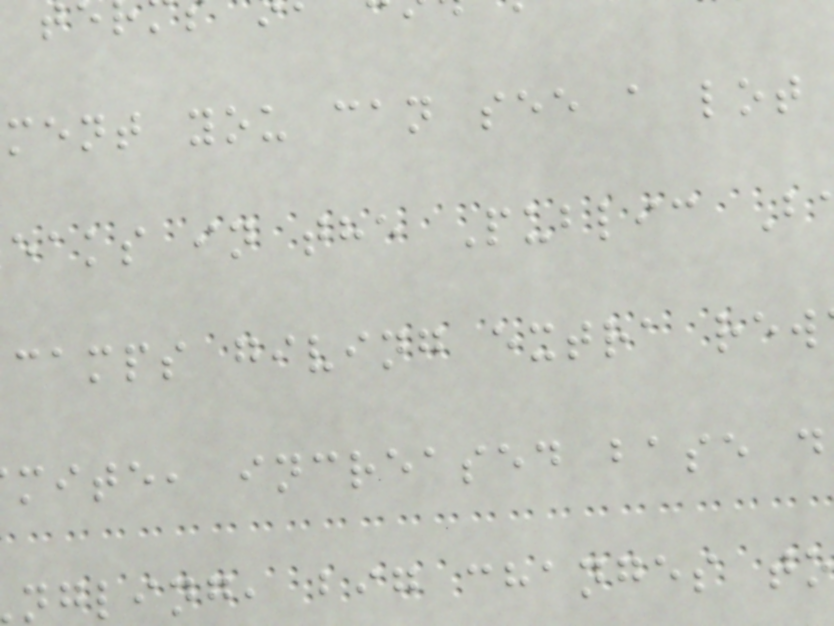ment you can see a lot
eaks in the Public B
camps giving extra rew
mite, increased base d
ngling, big changes to
